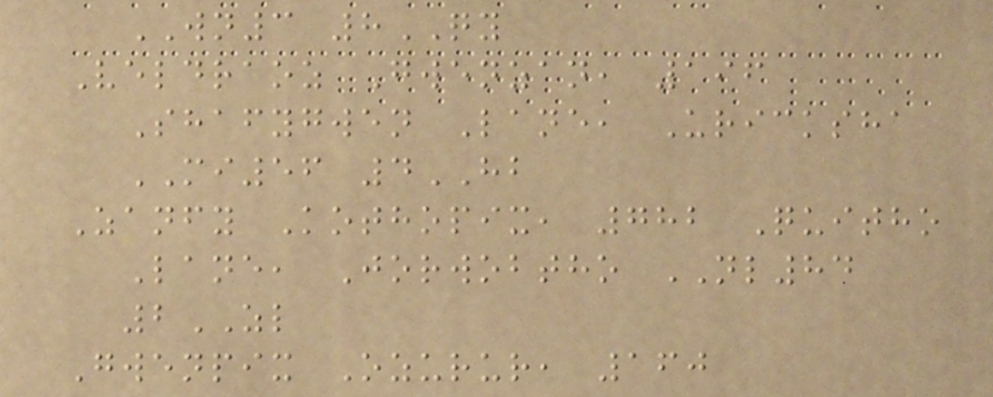WN3 8QY
Veldraoz Gwenzan, 196
Shafygwen Lane, Uricksha
MI56 4HB
Zanfy Kothopix, 782 Quitho
Lane, Jorwobtho NL84
2ZL
Gwenpix Ozurur, 160
